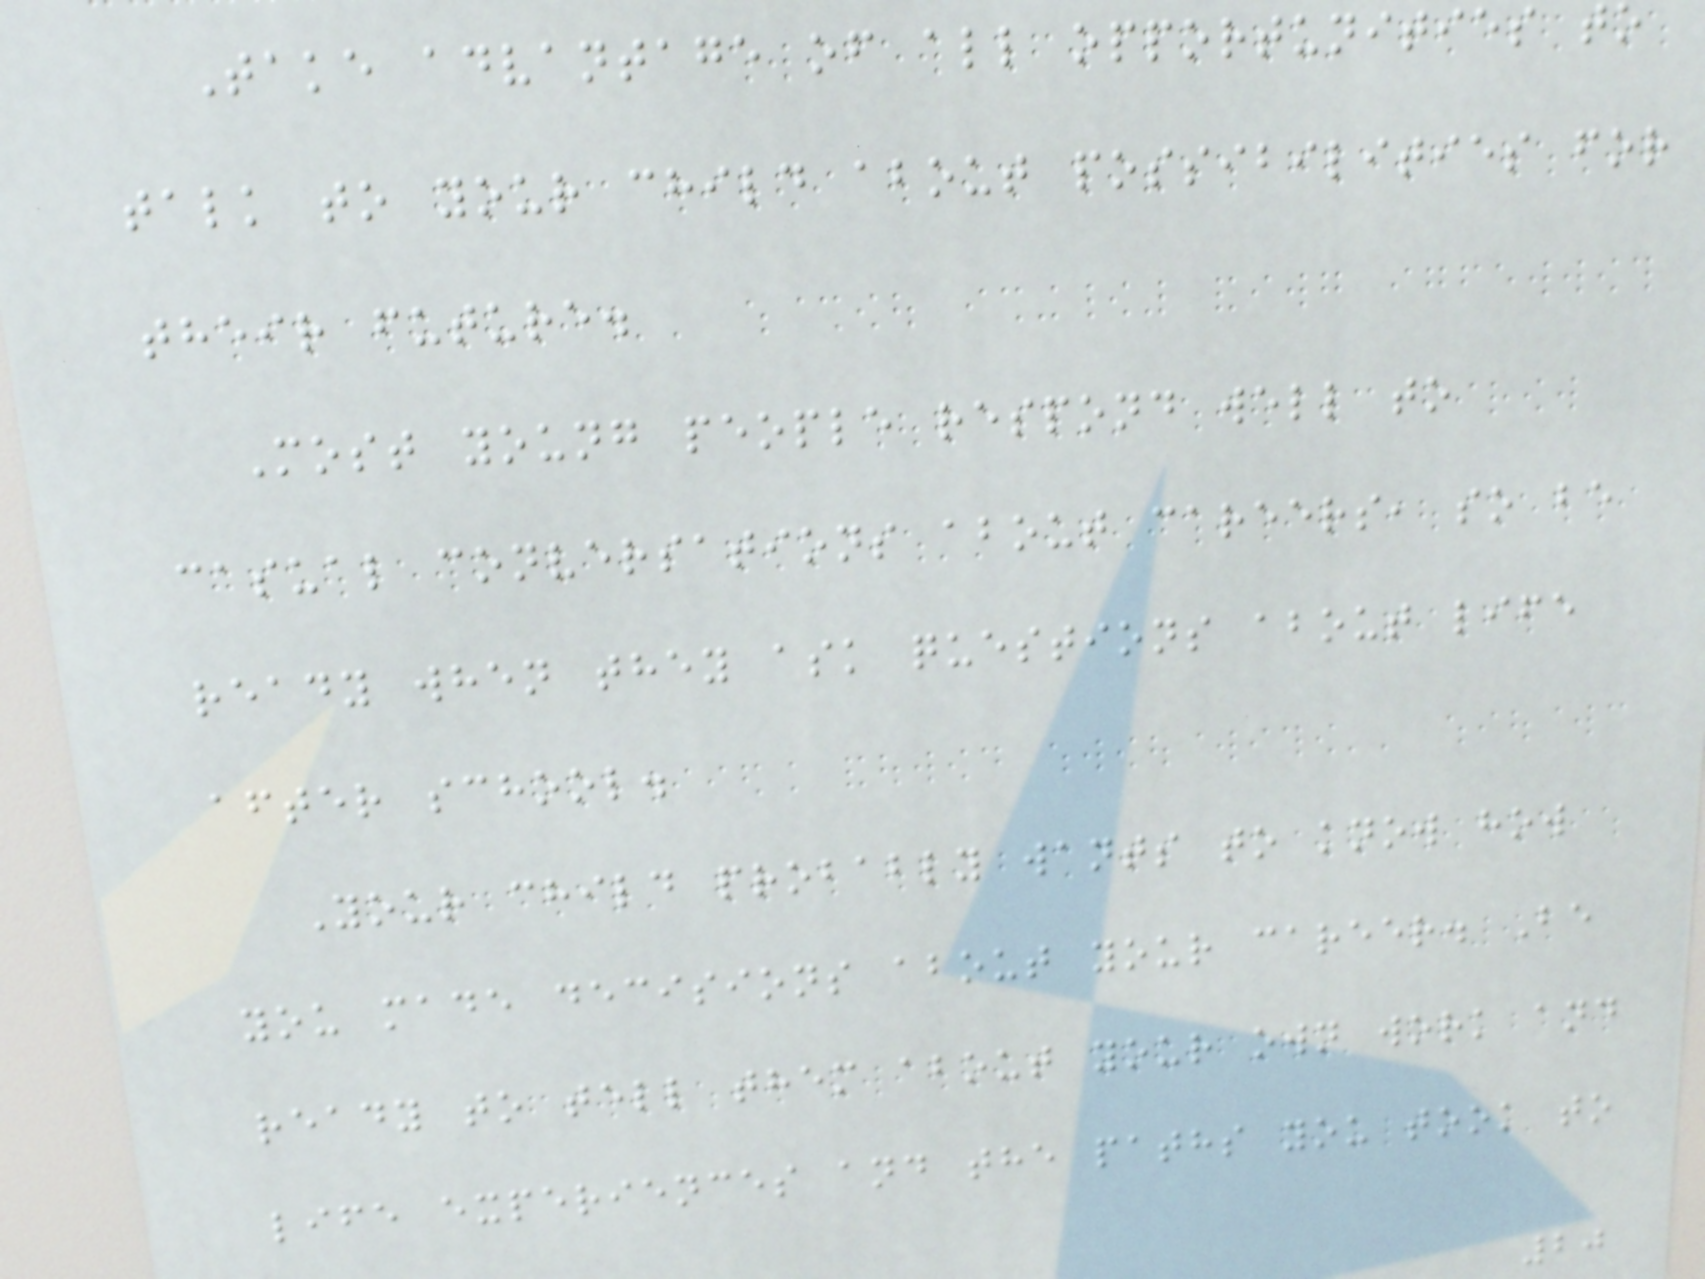Take advantage of all opportunities to
talk to your child about possibilities for
their future.
Most young people respond well to
casual conversations about careers, so be
ready when they ask questions about life
after school.
Your child probably wants to know how
you made decisions about your career. Be
ready to tell them about your own work and
life experiences and the paths you took to
20
